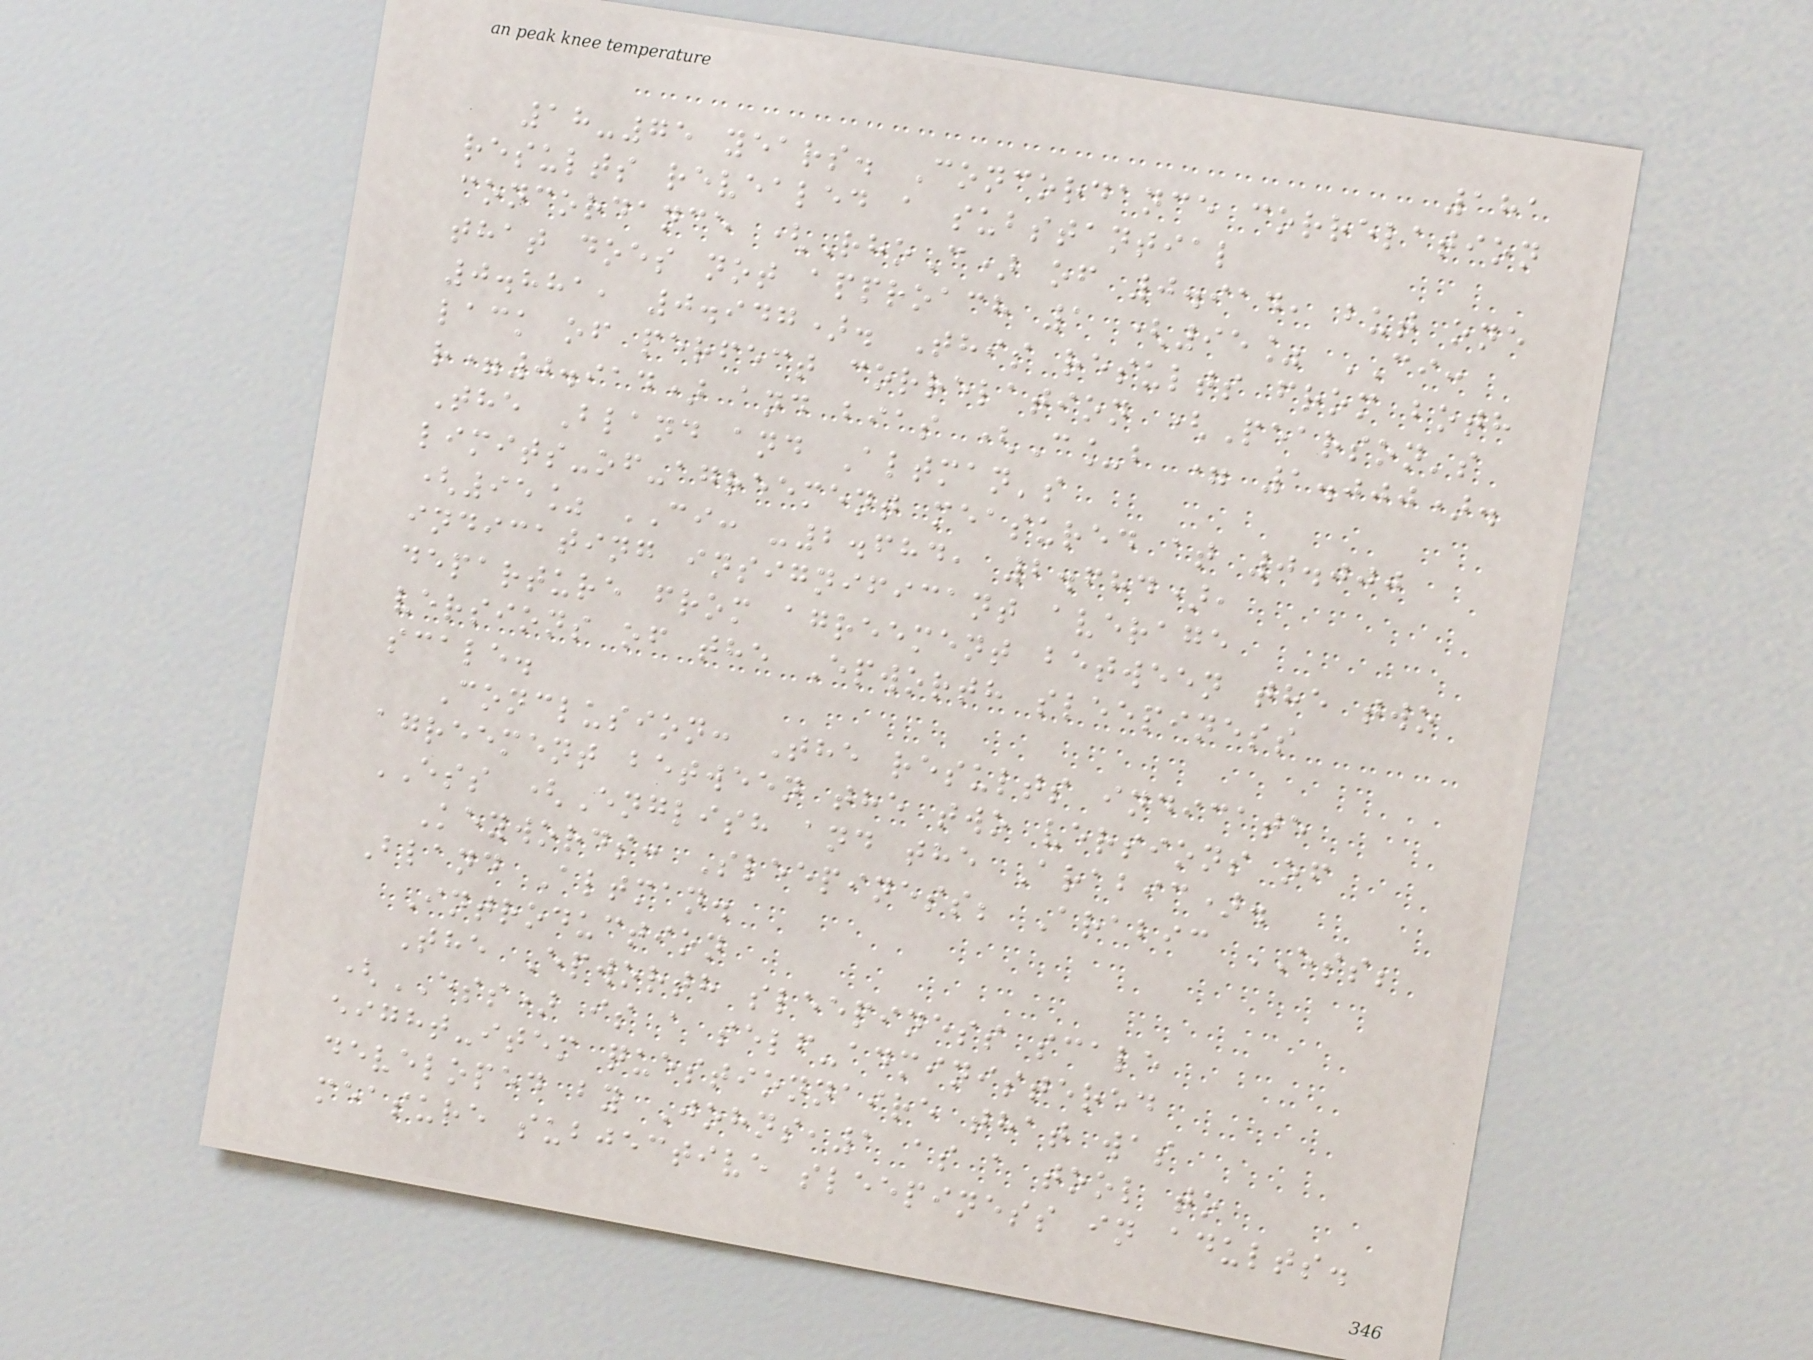181
18-75 years. Concordance correlation
results revealed a substantial
concordance (RhoC) of 0.914, but one
that does not approach 1 (95% CI:
0.881, 0.947). This results from both
lack of perfect correlation (Pearson's
r=0.914) and bias (C_b = 1.000).
The Bland and Altman's
limits-of-agreement measured at 0.000
(95% CI: -2.684, 2.684),
indicating insignificant average
departure from agreement between the two
versions of the Epworth sleepiness
scale.
Conclusion: The results indicate
agreement between the two versions of
ESS (English and the Arabic).
Keywords: Sleepiness; Arabic ESS;
Bland Altman.
Introduction
The Epworth sleepiness scale
(ESS) is a self-administered
eight-item questionnaire that was
developed by Johns,1 as a tool to
measure subjective sleepiness in adults.
